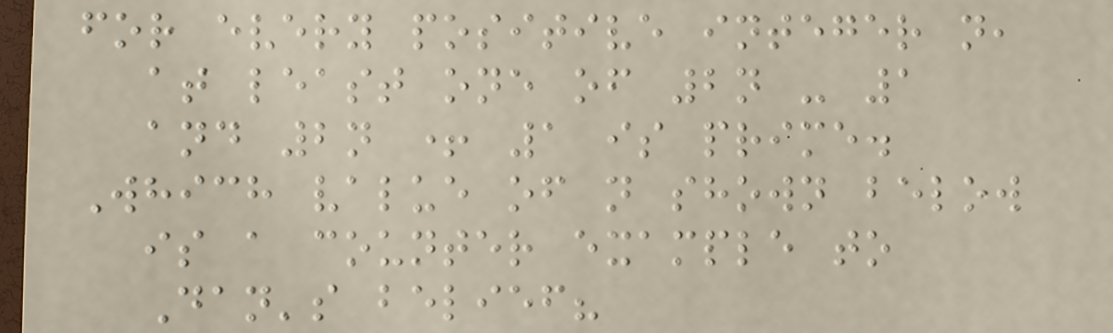for every positive integer n,
at least one of 2n - 1
and 2n + 1 is prime.
Which value of n shown below
is a counter example to
Dan's belief?
